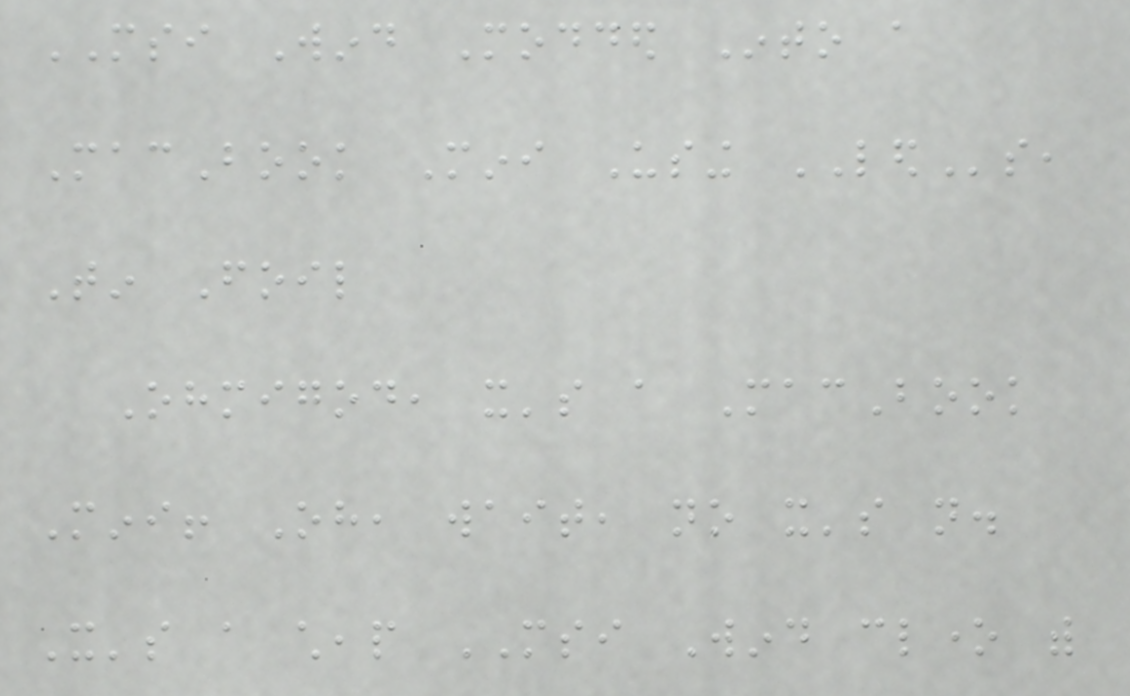MSI Wind Modded Into a
MacBook Mini Using LEDs,
Tin Foil
Ohmigod, it's a MacBook
Mini! Oh, wait, no it's not.
It's a cheap MSI Wind clone with
